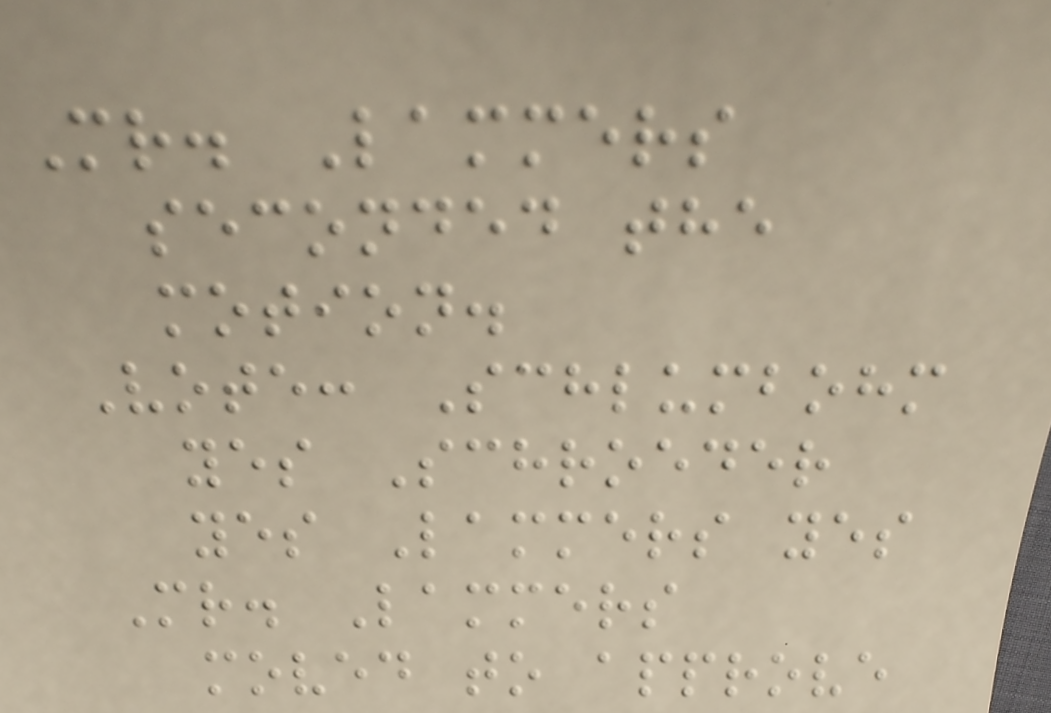Mr. Lammers
seconded the
motion.
Vote: Schlumbohm
yes Schroeder
yes Lammers yes
Mr. Lammers
moved to approve
